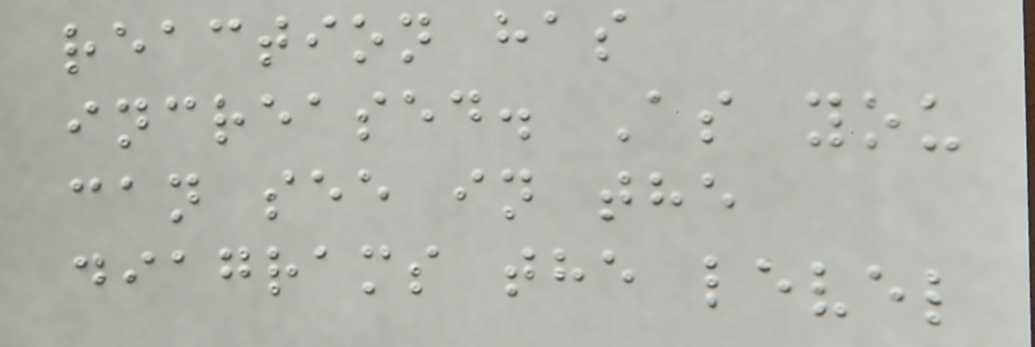reaction has
increased. As you
can see in the
diagrams the level
